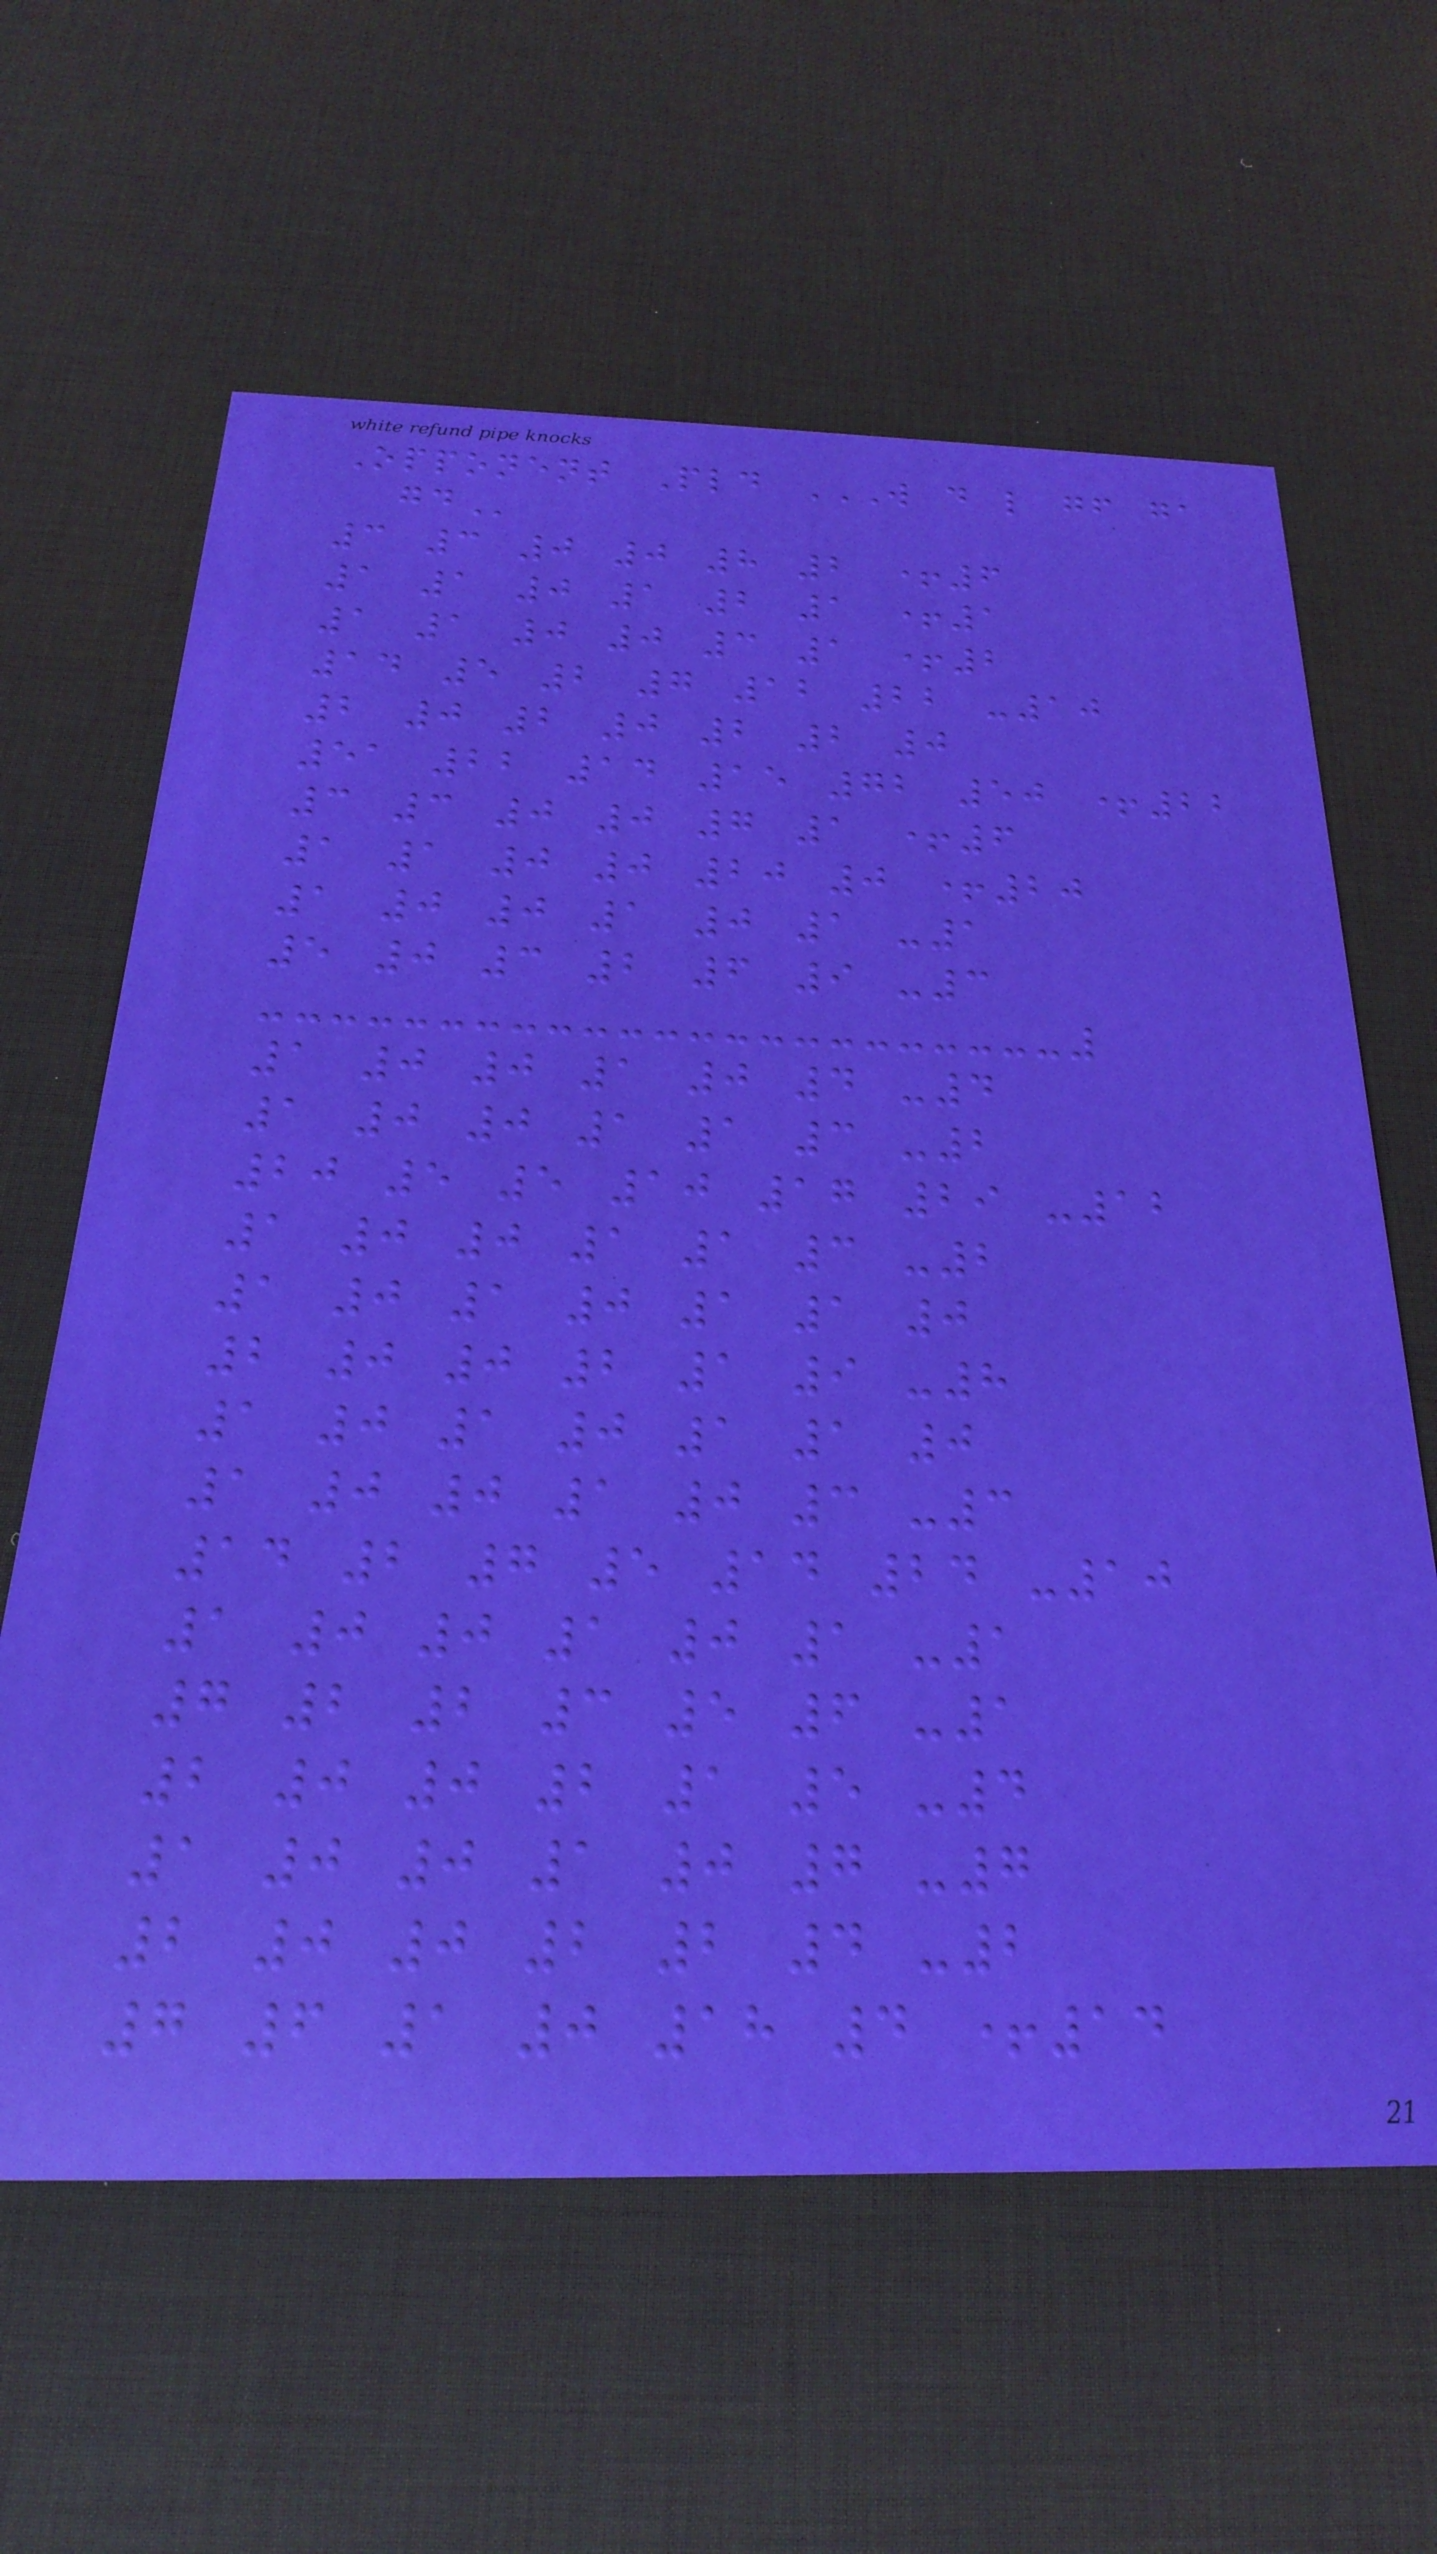Opponent Pld W D L GF GA
GD
3 3 0 0 8 2 +6
1 1 0 1 2 1 +1
1 1 0 0 3 1 +2
14 5 2 7 12 22 -10
2 0 2 0 2 2 0
51 22 14 15 72 50 +22
3 3 0 0 7 1 +6
1 1 0 0 20 0 +20
1 0 0 1 0 1 -1
5 0 3 2 6 9 -3
1 0 0 1 0 4 -4
1 0 0 1 1 3 -2
20 5 5 10 17 29 -12
1 0 0 1 1 3 -2
1 0 1 0 1 1 0
2 0 0 2 1 9 -8
1 0 1 0 1 1 0
1 0 0 1 0 3 -3
14 2 7 5 14 24 -10
1 0 0 1 0 1 -1
7 2 2 3 5 6 -1
2 0 0 2 1 5 -4
1 0 0 1 0 7 -7
2 0 0 2 2 4 -2
7 6 1 0 18 4 +14
